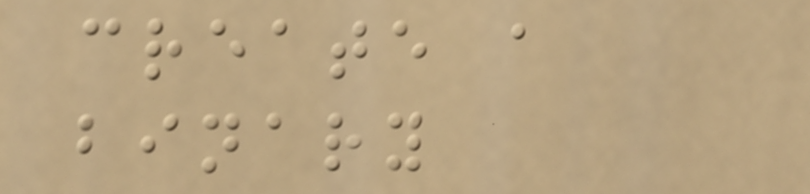create a
binary
